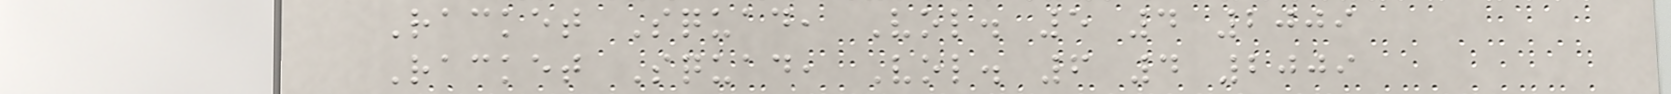Racket Squad, Vol. 5 4 2009
Racket Squad, Vol. 6 4 2009
